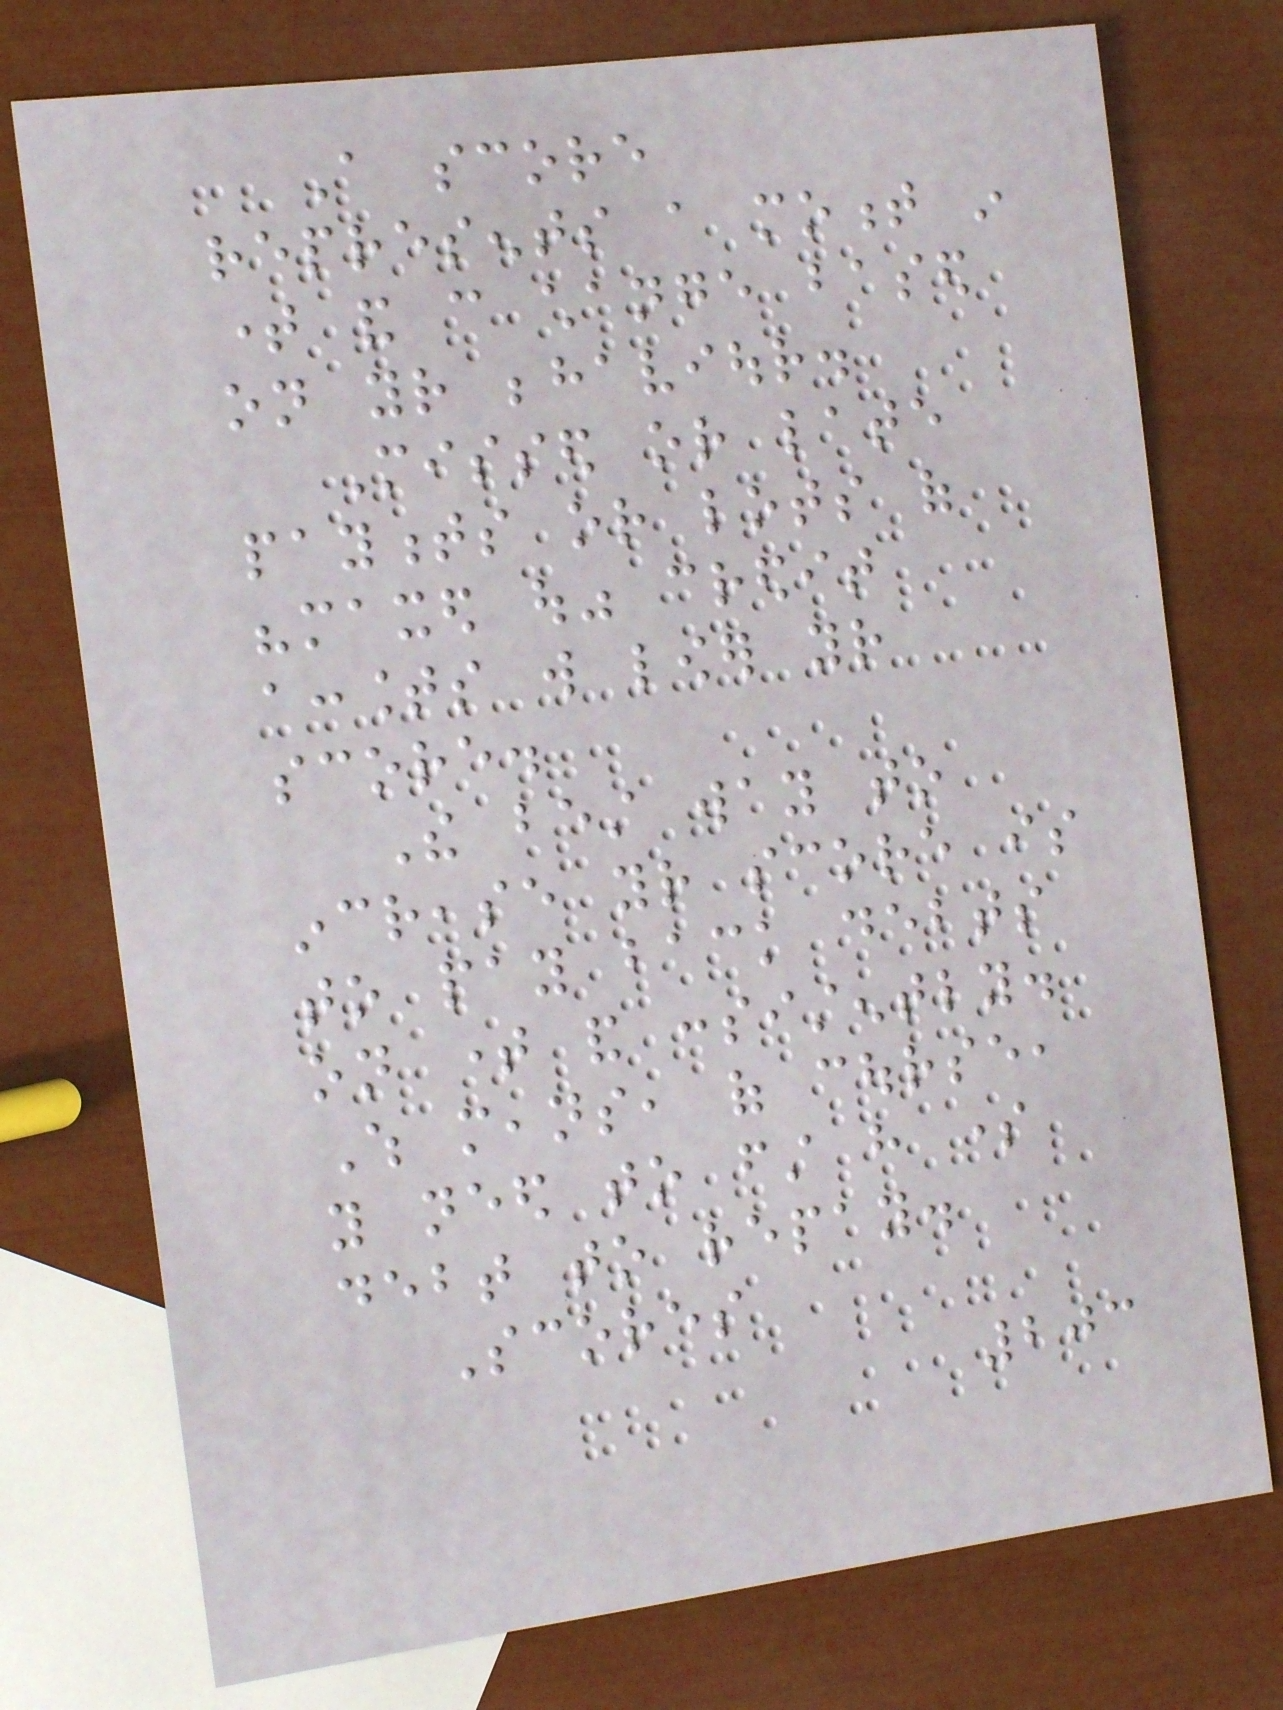A score
represents a moment in
time and can change based
on your behaviour.
Missed or late
payments or lots of
"maxed out" credit
accounts will lower your
score.
The best way to
increase your score is
to pay back debts
on time and consistently.
Which means, of course,
you need to first have some
debt to repay.
Scores
203
